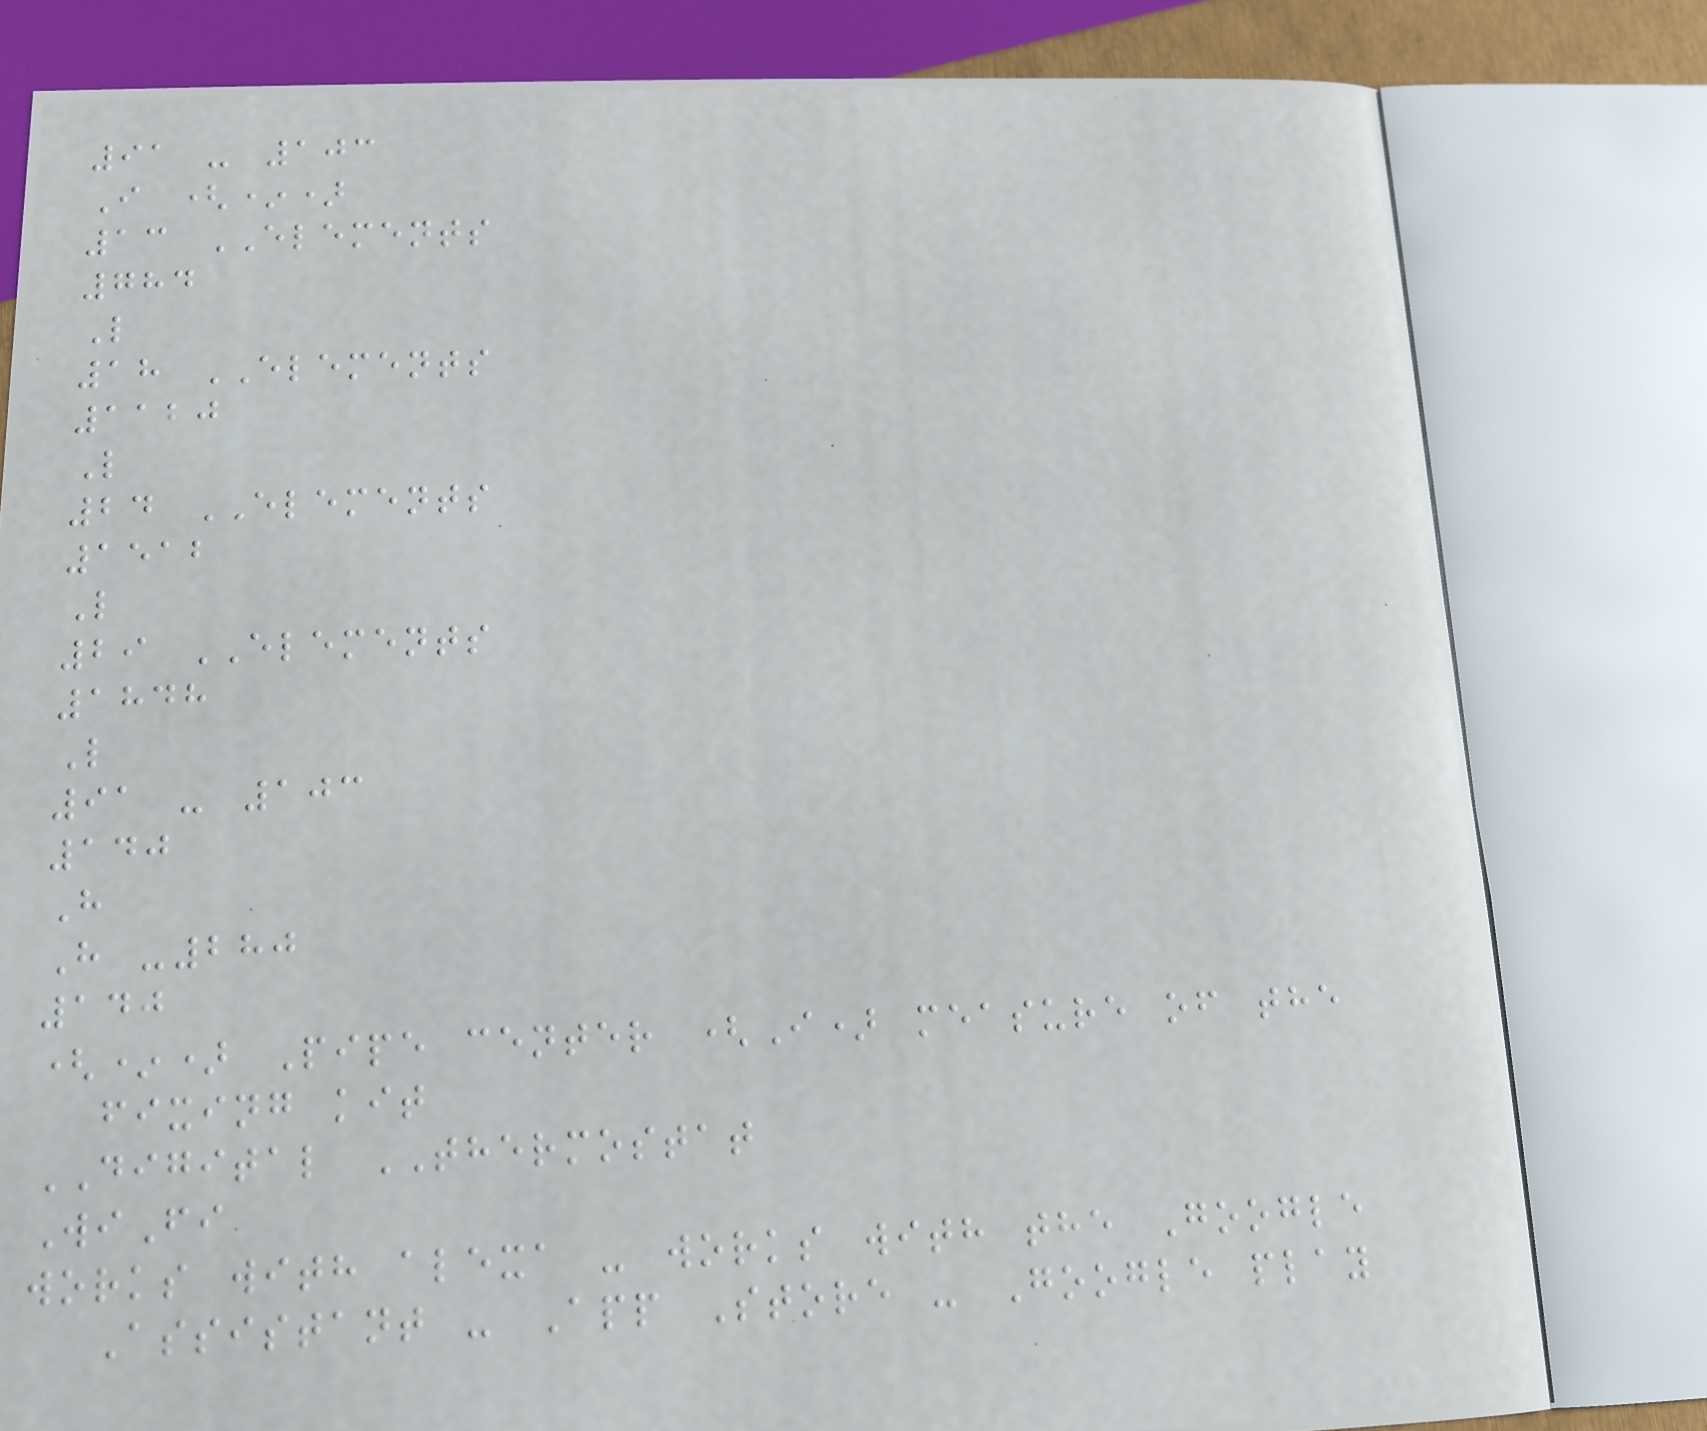91 - 103
I (*)
13 ELEMENTS
784
L
18 ELEMENTS
1120
L
24 ELEMENTS
1512
L
29 ELEMENTS
1848
L
91 - 103
140
H
H -280
140
(*) Pipe center (I) measure of the
fixing kit
DIGITAL THERMOSTAT
WiFi
works with alexa - works with the Google
Assistant - App Store - Google play
